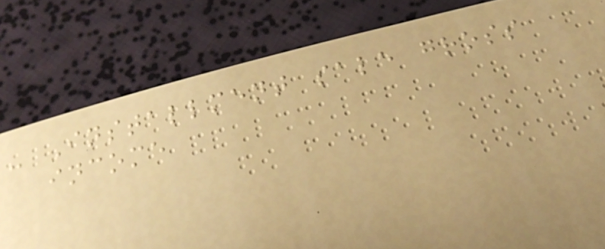- Installment sale gross
income
